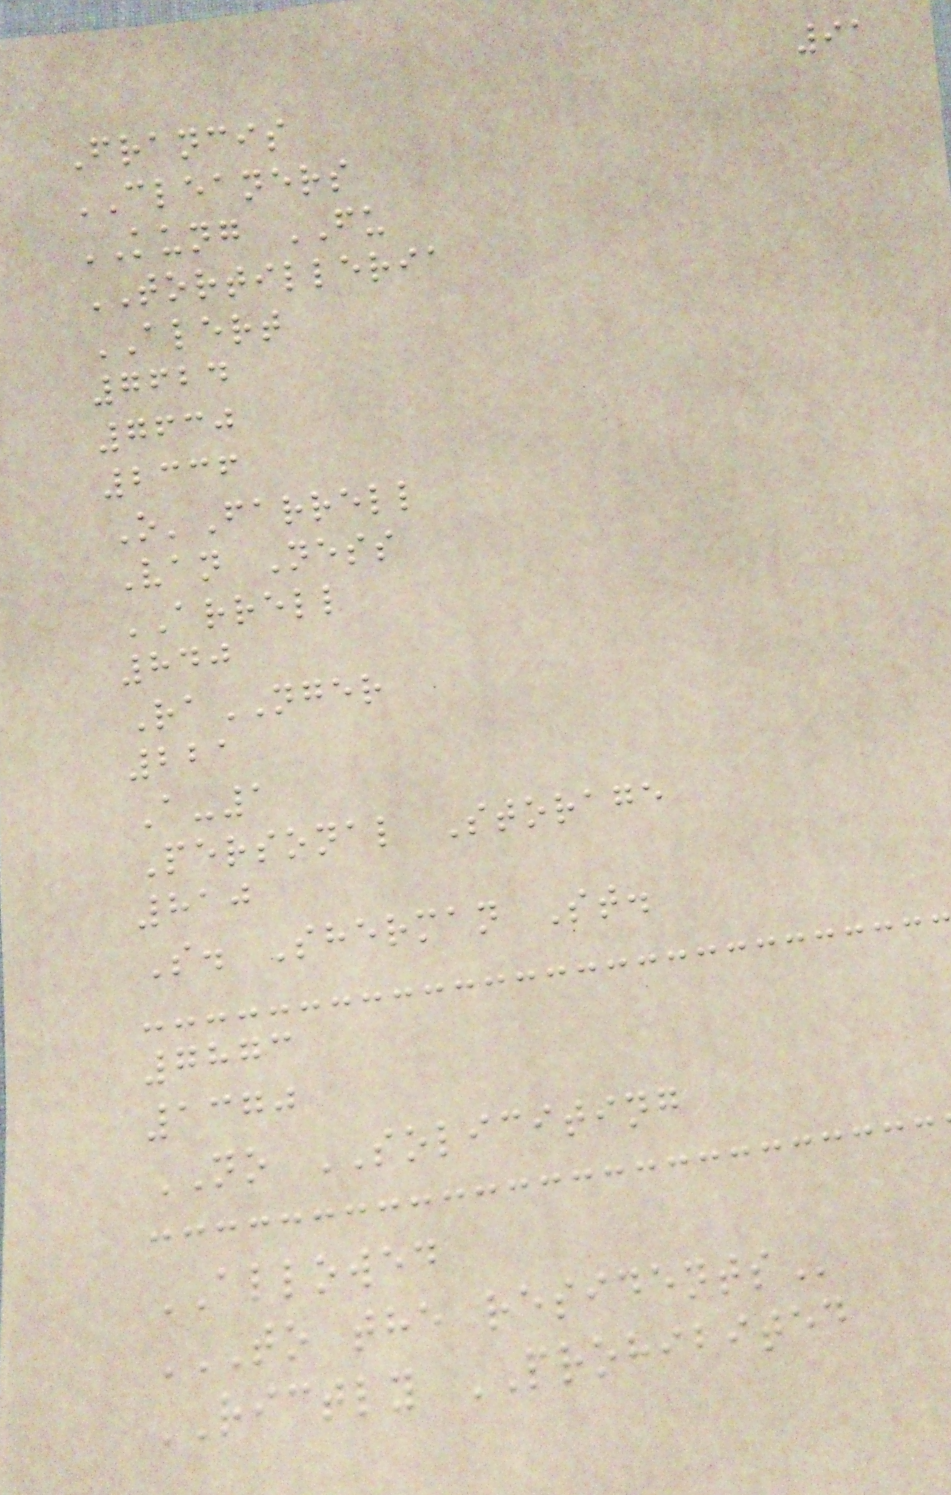91
Francis
CLEANERS
KUNG FU
TORTILLERIA
ALERT
7624
7630
2336
O'Farrell
Van Ness
ARRELL
840
RaNGER
221
A-1
Personal Storage
810
S. Sherman St.
7873
1370
NO SOLICITING
ALLOWED
TO THE RESIDENTS
RICTLY PROHIBITED
